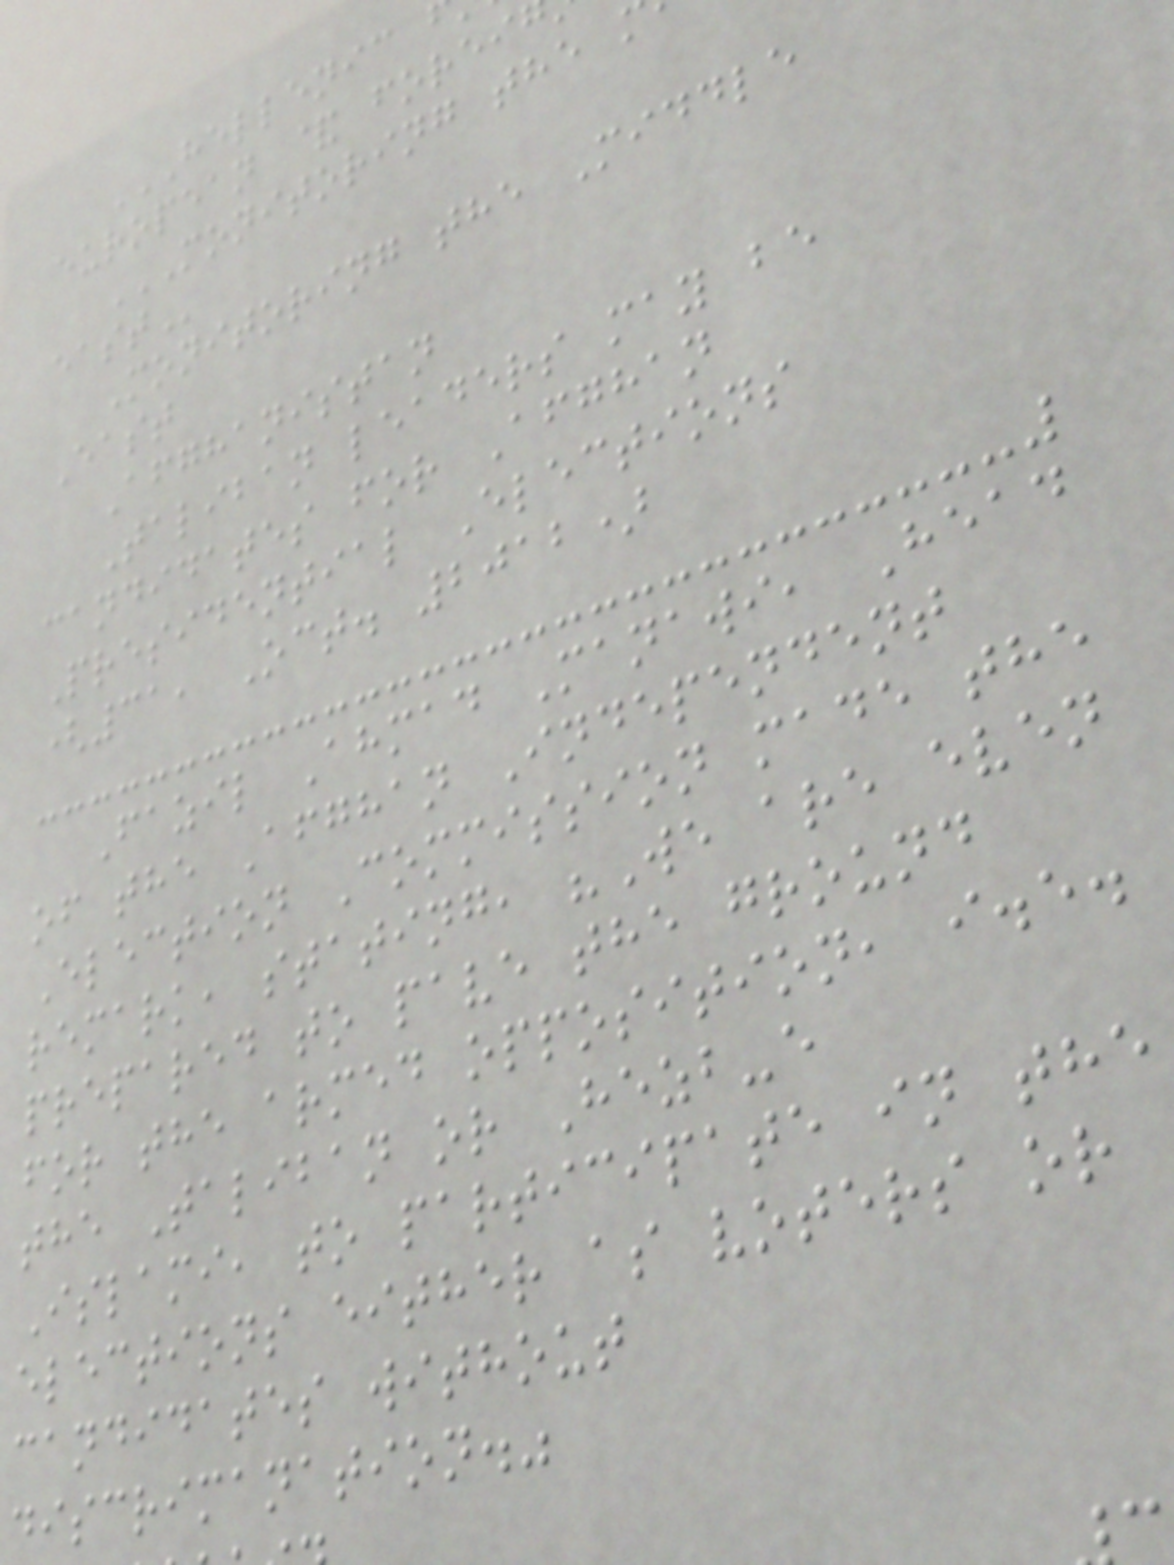european &
Monitoring the Middle
East
Afghanistan
Taliban leaders may be
candidates for Afghan
Presidential Elections
(31, Oct. 2012)
Fazil Ahmad Manawi, Head
of the Afghan Independent
Election Commission made the
remark, stating, "We are even
prepared to pave the ground
for the armed opposition, i.e.
the Taliban or Hezb-e
Islami, to participate in the
elections either as voters or
candidates without
discrimanation."
